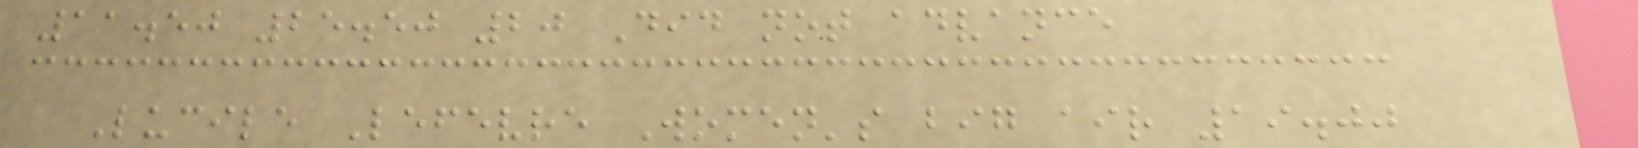11.50 25.50 20 Did not advance
Lucile Lefevre Women's big air 19.00
